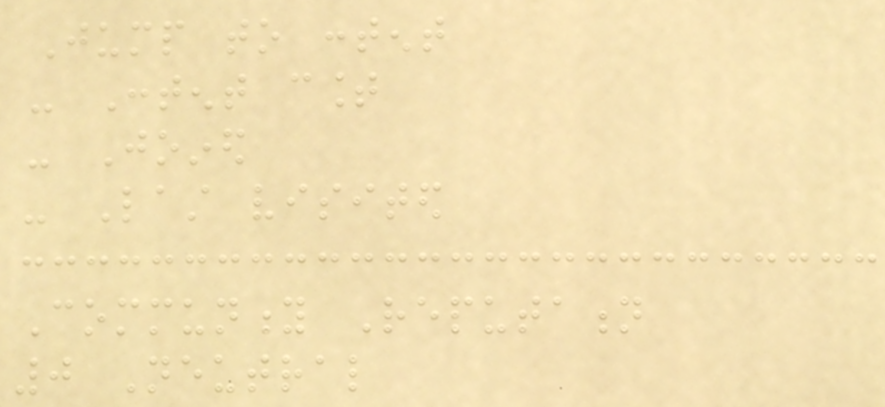Jump to content
- Content count
- Joined
- Last visited
Community Reputation
0 Neutral
